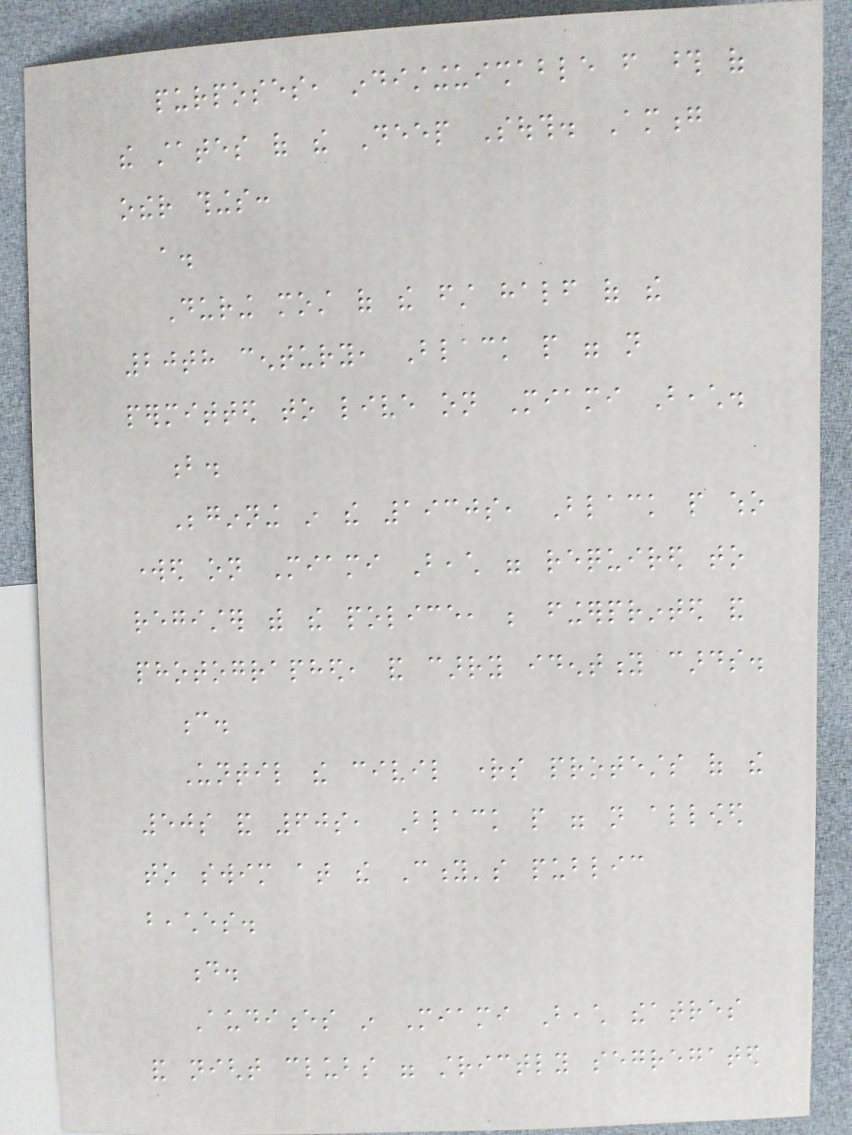purposes, indistinguishable from those of
the states of the Deep South. Among
other things:
a.
During most of the first half of the
20th century, Black people were not
permitted to live on Miami Beach.
b.
Beginning in the 1930s, Black people who
worked on Miami Beach were required to
register with the police, be fingerprinted and
photographed, and carry identity cards.
c.
Until the civil rights protests of the
50s and 60s, Black people were not allowed
to swim at the City's public
beaches.
d.
Audiences in Miami Beach theatres
and night clubs were strictly segregated
